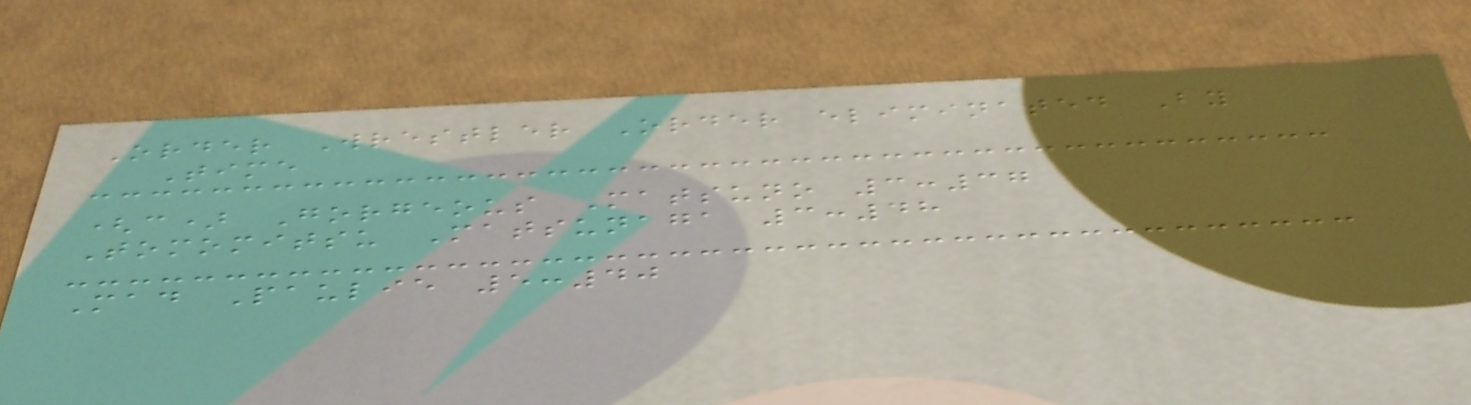Order Wrestler Order eliminated By
Time
(c) Gorgeous Matsuno 3:37
Tomomitsu Matsunaga 3:48
Mad Paulie 5:40
